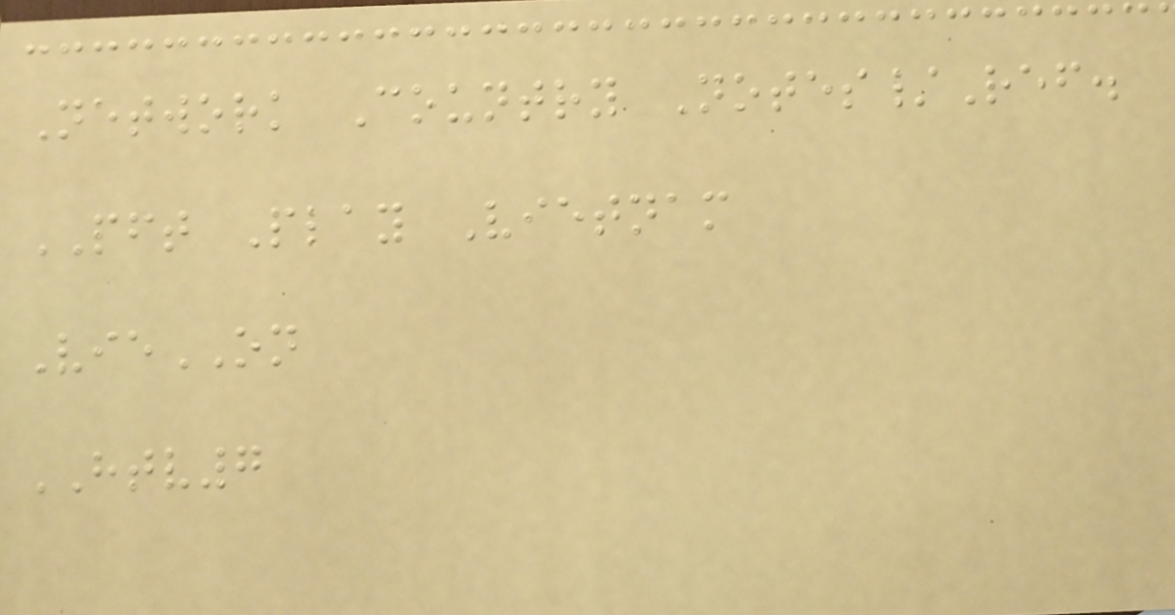Network Country Notes/Ref.
PFT Play Vietnam
VieON
HTV7
